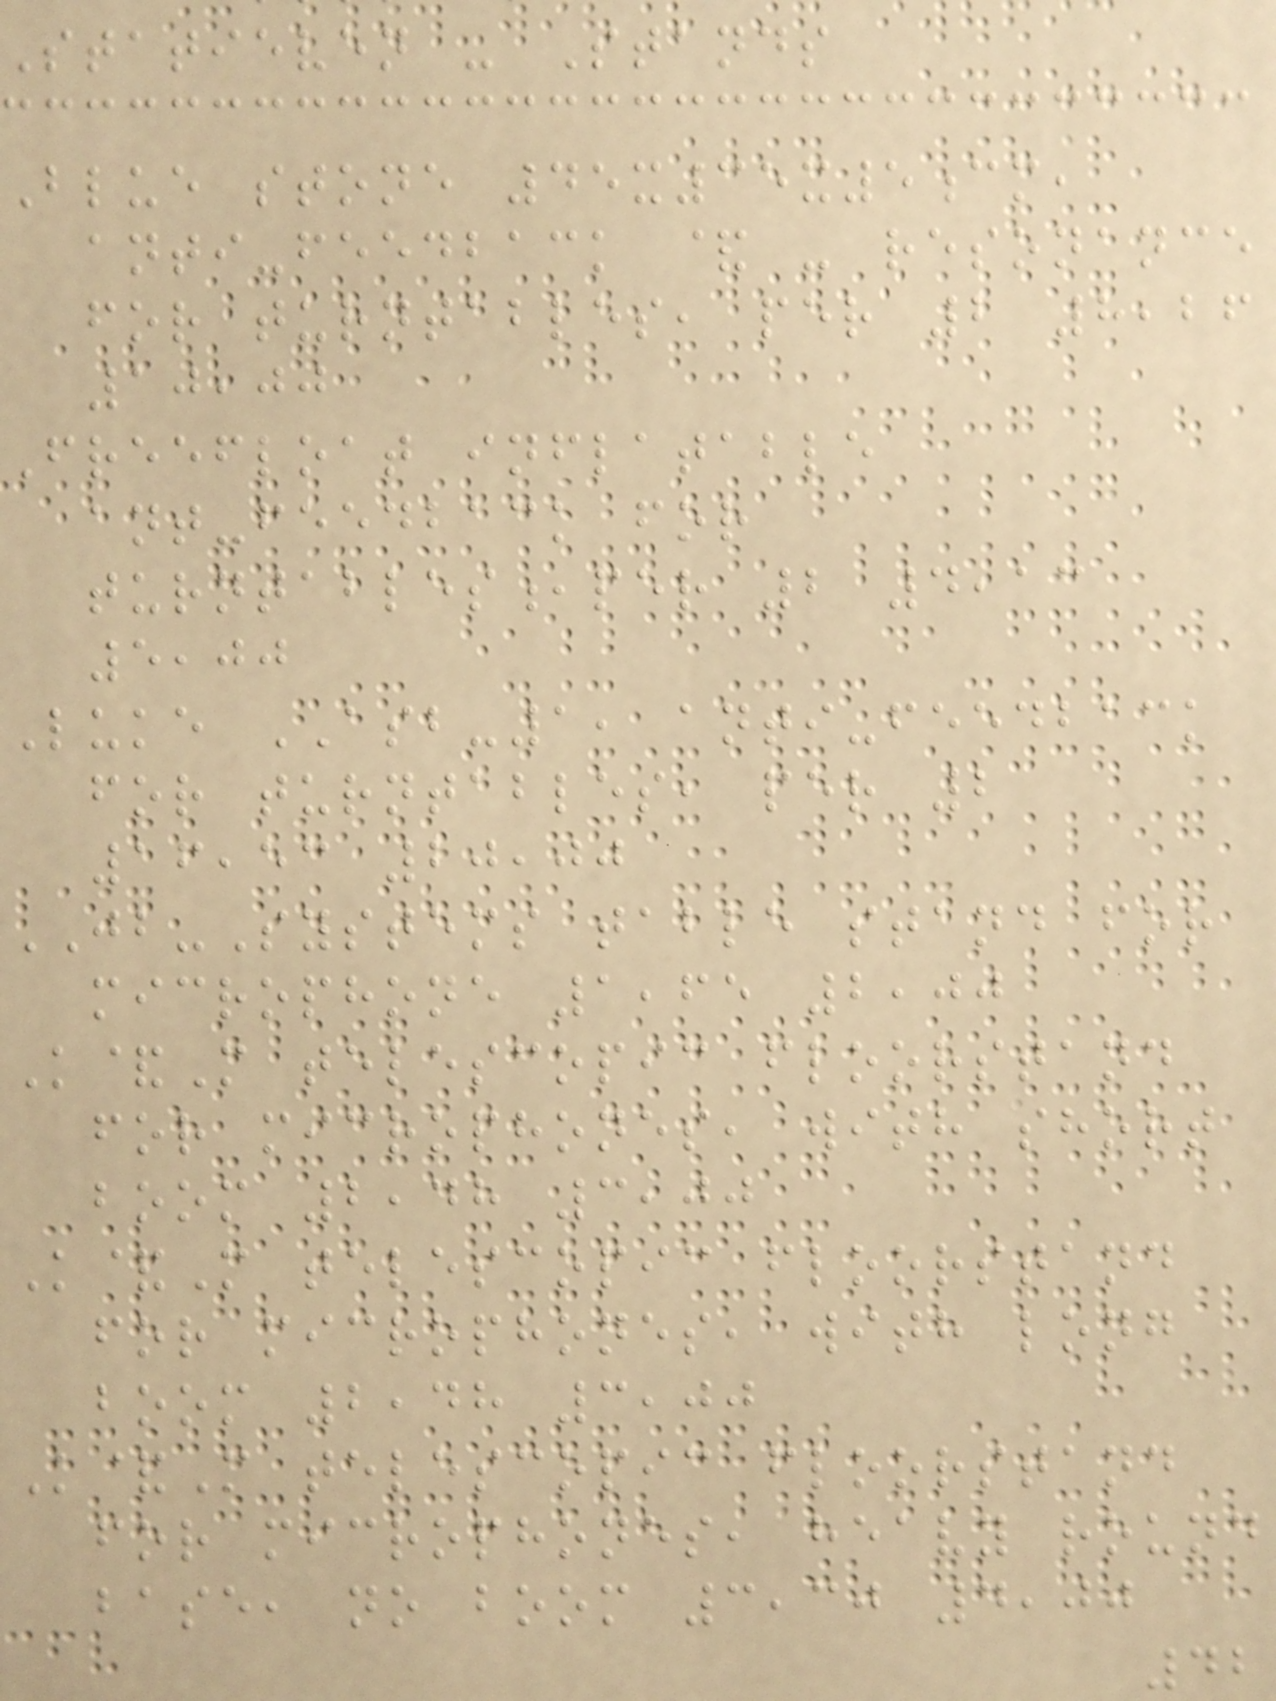Statieven - Stands
Blue stone 45x35x5cm,
anti-feedback & - resonance
for turntables, per 2 8,26
10,00
Freefloat inflatable
ant-feedback for
turntables,per 2 4,13
5,00
Luke ASB-1, anti-feedback
for turntables, per 2
16,53 20,00
JB-Systems table stand for
microphone 1,65 2,00
K&M telescopic floorstand
for microphones, with short
boom 2,48 3,00
K&M telescopic floorstand
for microphones, with long
boom 2,48 3,00
K&M telescopic floorstand
for microphones, heavy round
base, no boom 3,30 4,00
42
